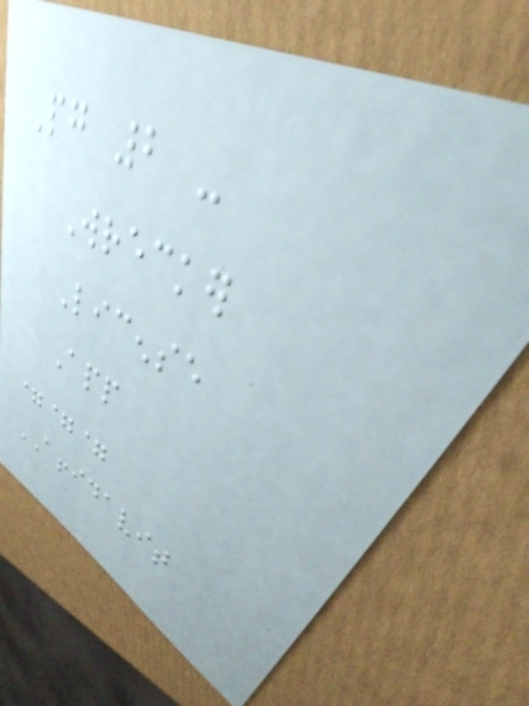Pg 2 -
Wrecker
License
App
===
AFFIDAVIT
